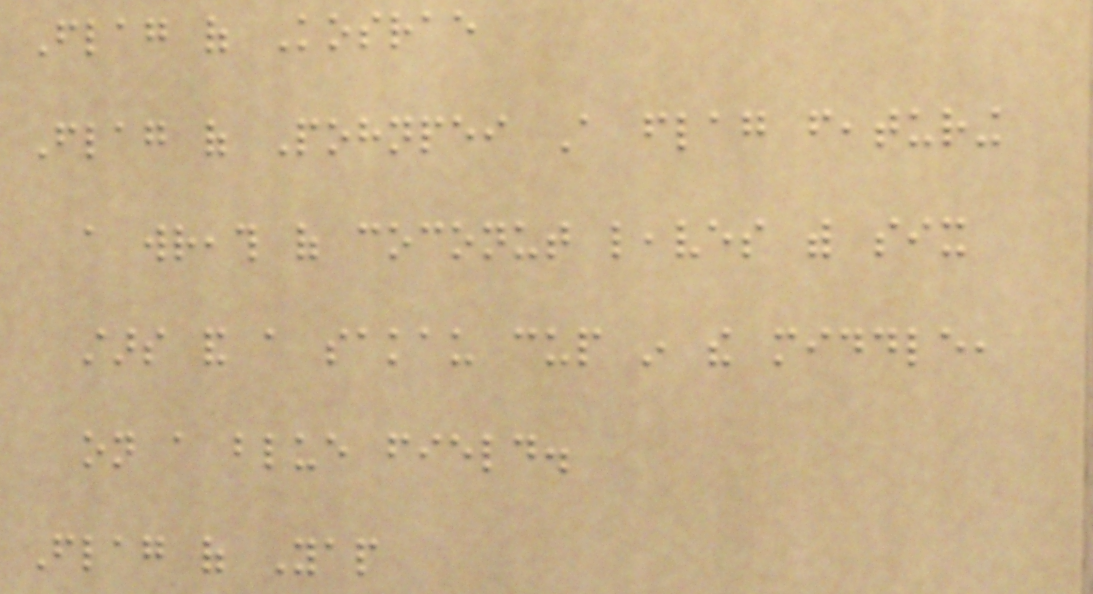Flag of Kosrae
Flag of Pohnpei A flag featuring
a wreath of coconut leaves with six
stars and a sakau cup in the middle,
on a blue field.
Flag of Yap
